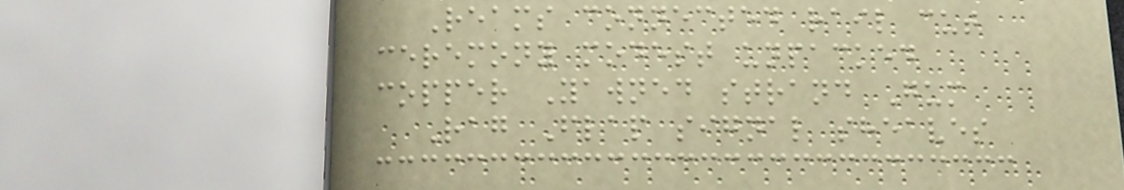Reams connected rail cut
ceremony modest unpacked
copper Yawned strand Gum
Rag Flap signal sheaves
